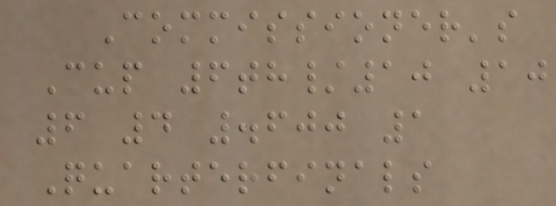Commissioner's
Cup 6th/10 10
6 4 .600 1
Quarterfinals
